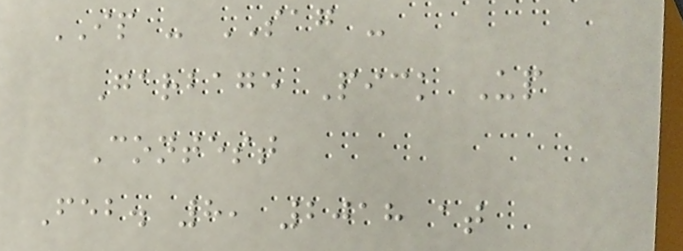IP - SAG -
Garbage Pick Up
Contest
Feb. 8, 2018 at
